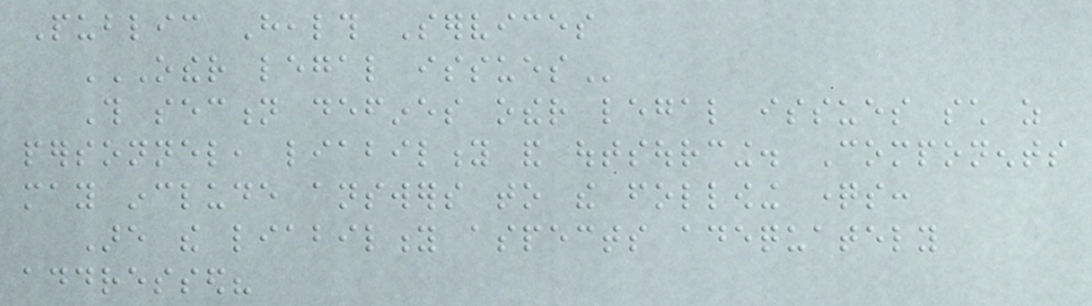Public Health Services
OTHER LEGAL ISSUES
This section defines other legal issues such as
personnel, liability and outsourcing. Components
may include answers to the following questions:
Are the liability aspects adequately
addressed?
